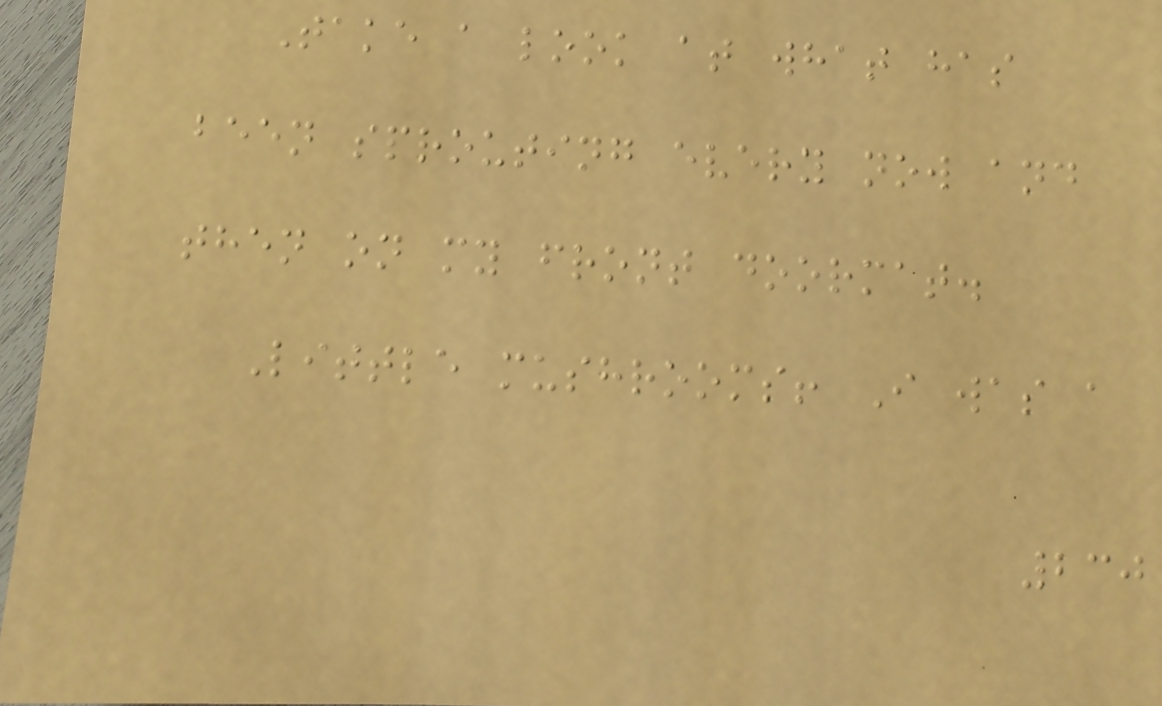Take a look at what has
been sprouting every now and
then on my front doormat.
Little mushrooms! I was a
230
